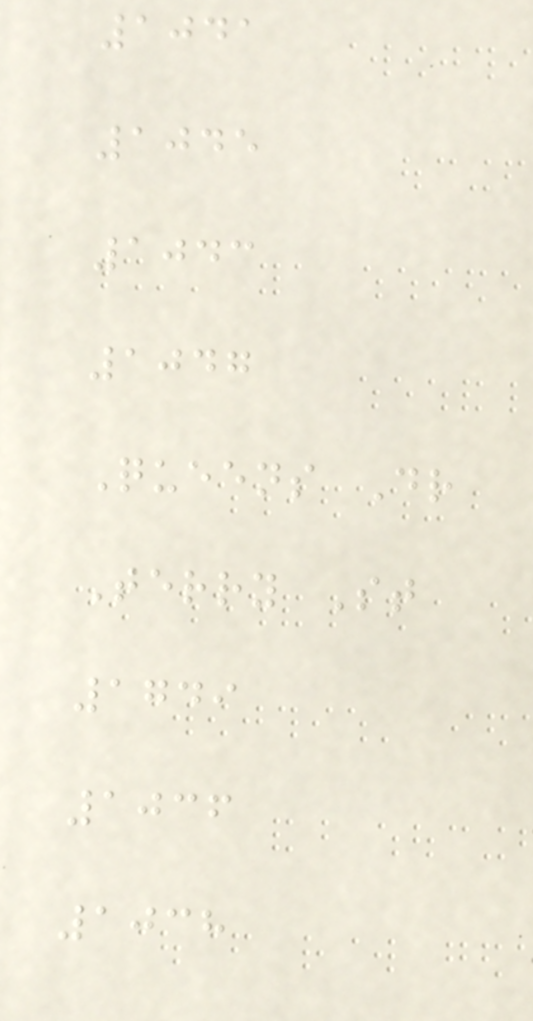1041
1045
1043
1047
Queens Dr
Terry St
1749
1036
1038
